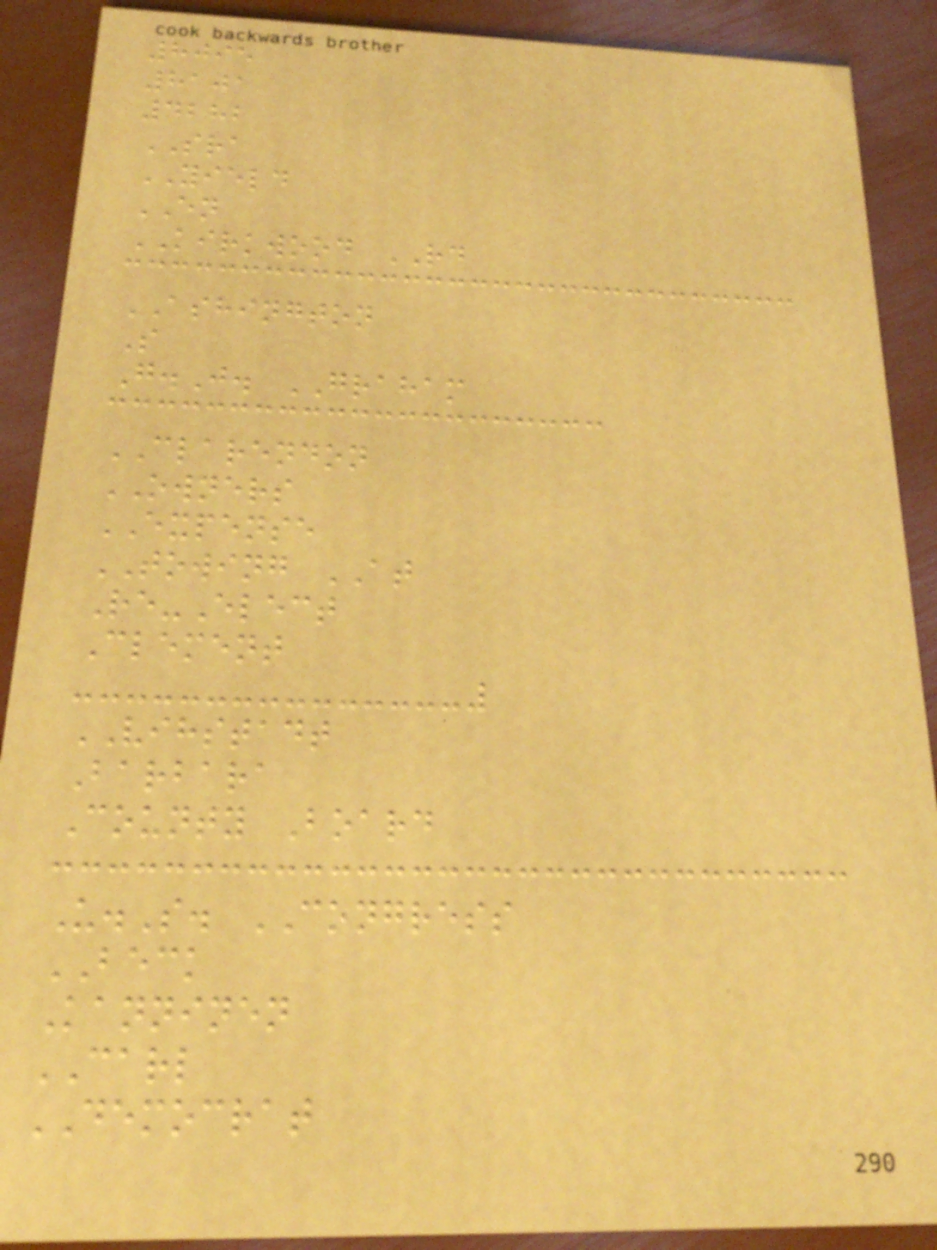8095
8101
4282
SRA
YIELD
EN
KIRKWOOD RD
ASHINGTON
S
G.J. GRAHAM
CLARENDON
OWNERS
EXPENSE
TOWING AT
Re-Elect
Clement
VIHSTADT
Barbara
County Board
U.S. CONGRESS
BECK
Kanninen
CARL
DEMOCRAT
